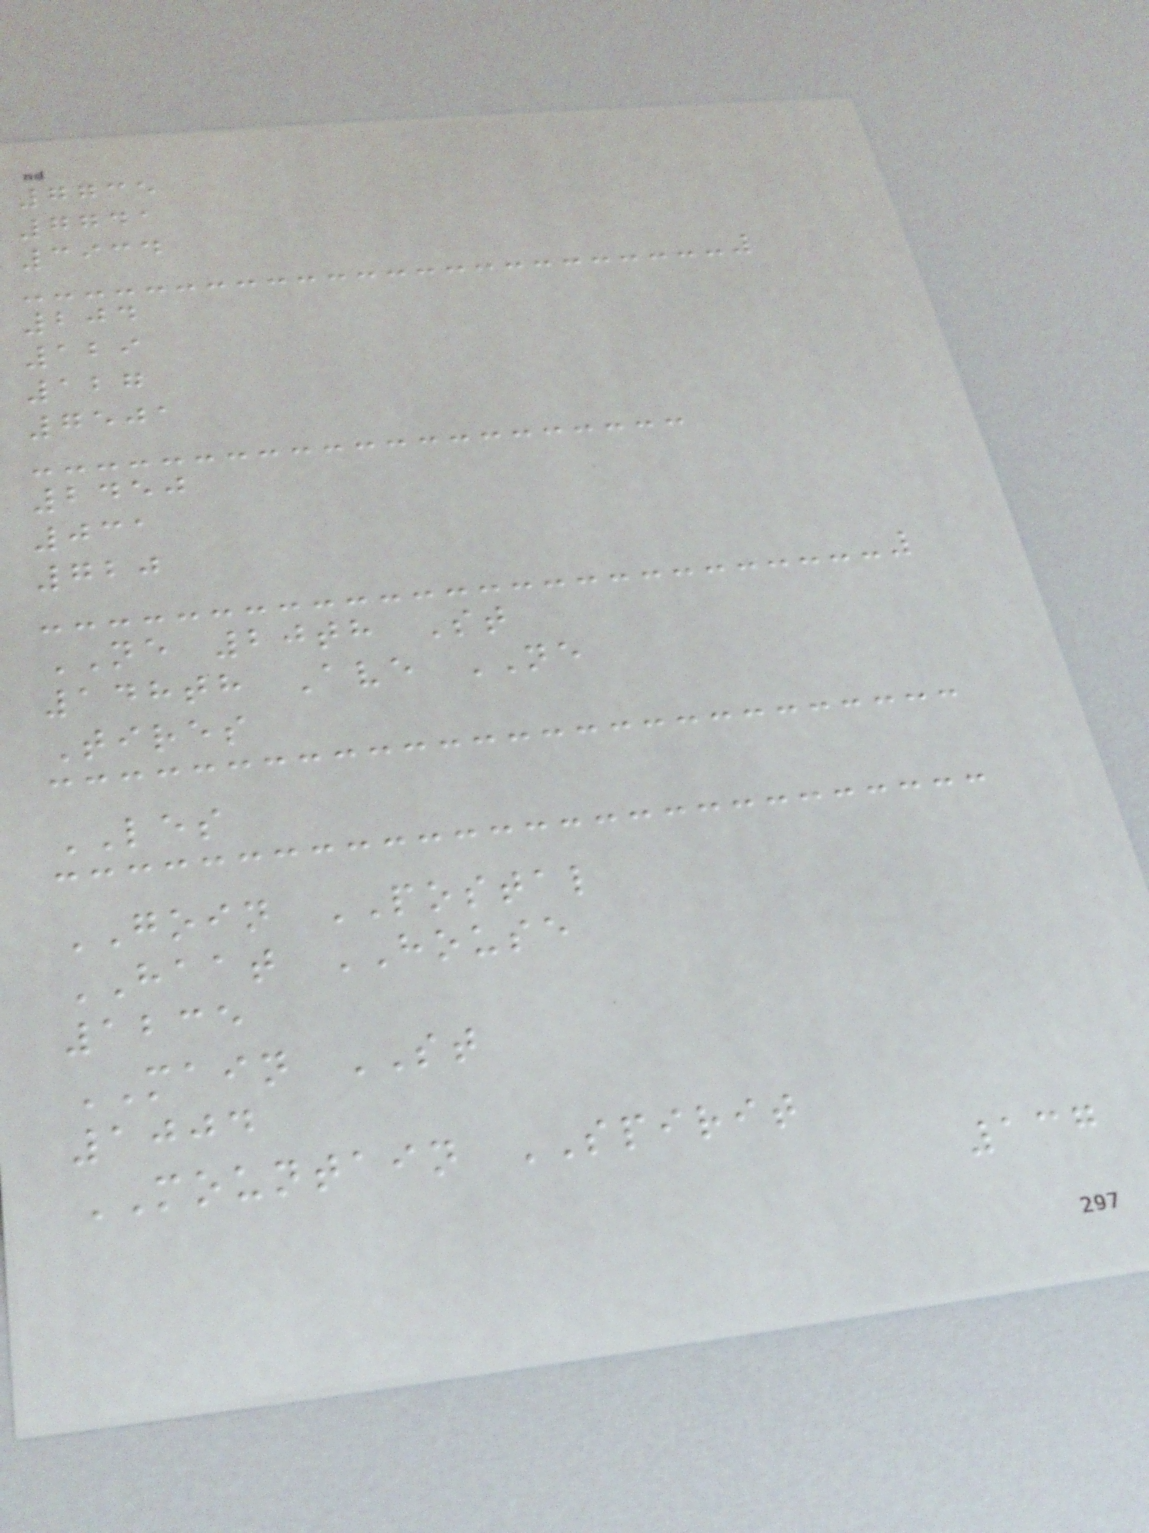7735
7741
3934
204
129
127
7501
2450
031
720
NE 20th St
148th Ave NE
Tires
LES
GOIN POSTAL
HAAT HOUSE
1235
MAIN ST
1004
MOUNTAIN SPIRIT
137
